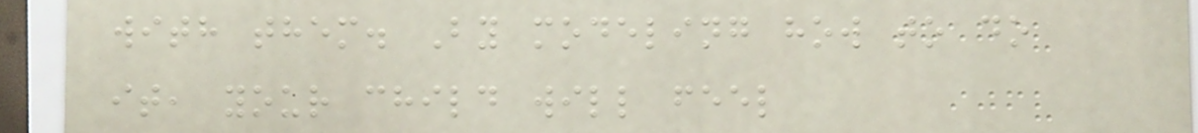with them. By modeling how to do
it, your child will feel
